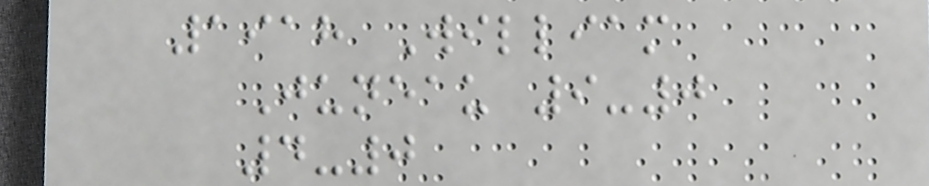1918 William
Juneau 9-0
4-0
